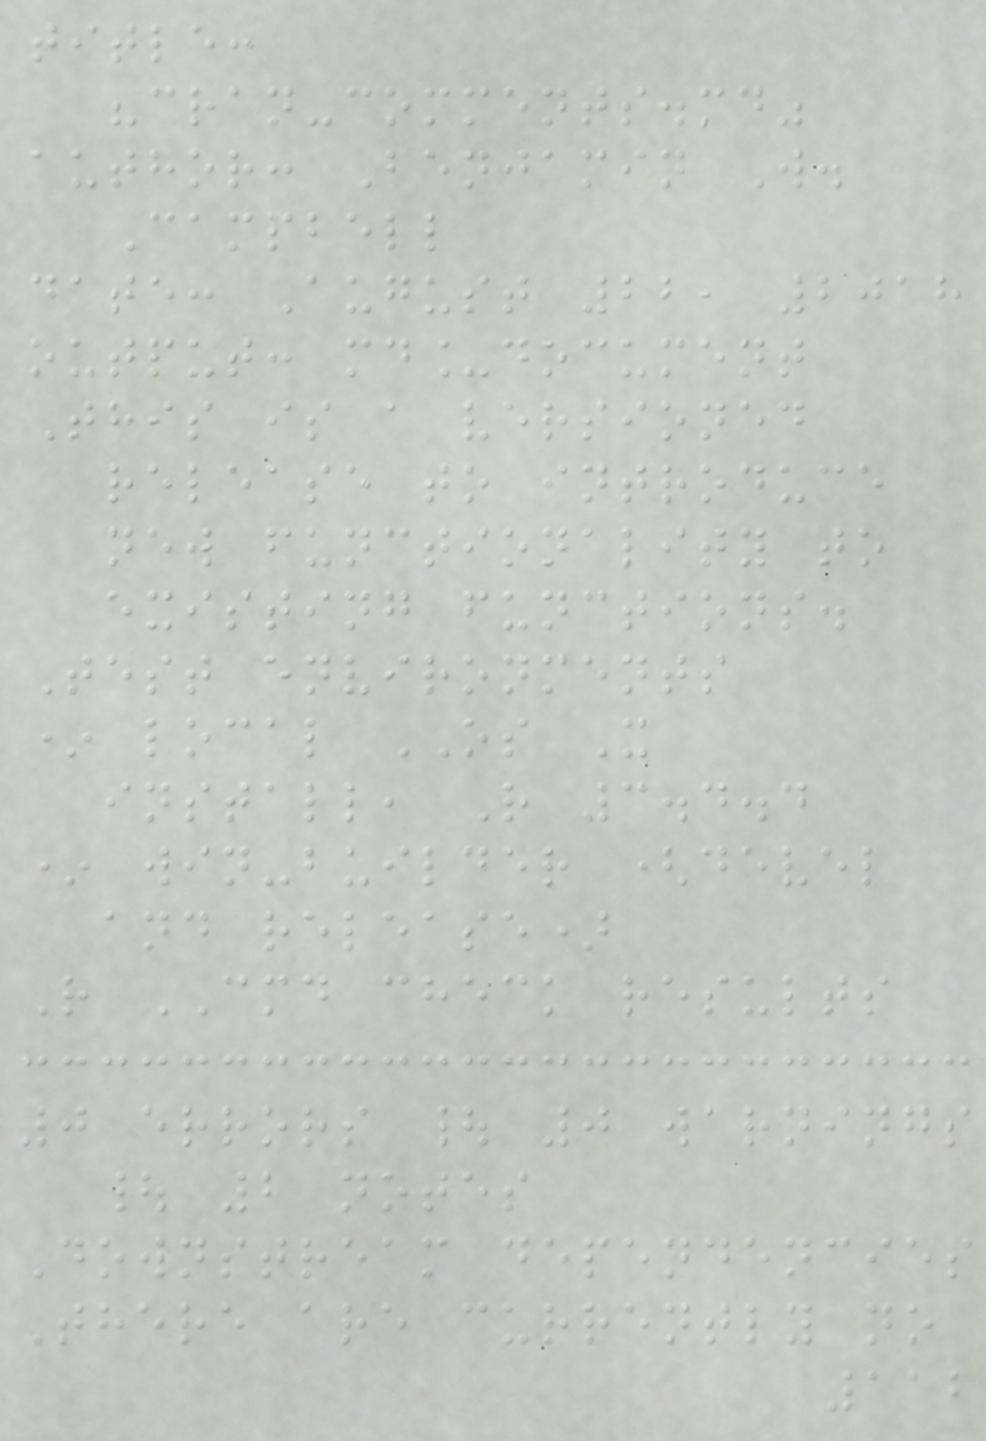title:
"cran-comments.md"
author: Benjamin W.
Campbell
date: August 22, 2018
output: md_document
This is a versioned
release to introduce
new functionality to
existing functions.
Test environments
* local OS X
install, R 3.4.4
* win-builder (devel
and release)
R CMD check results
0 errors | 0 warnings
| 2 notes
Downstream dependencies
There are currently no
112
